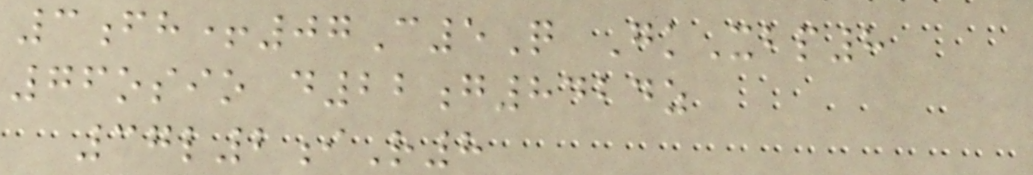3fh+07C5Q GkXbp8
76osio d22g8424z
37l2iR8
